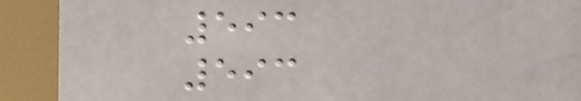593
593
